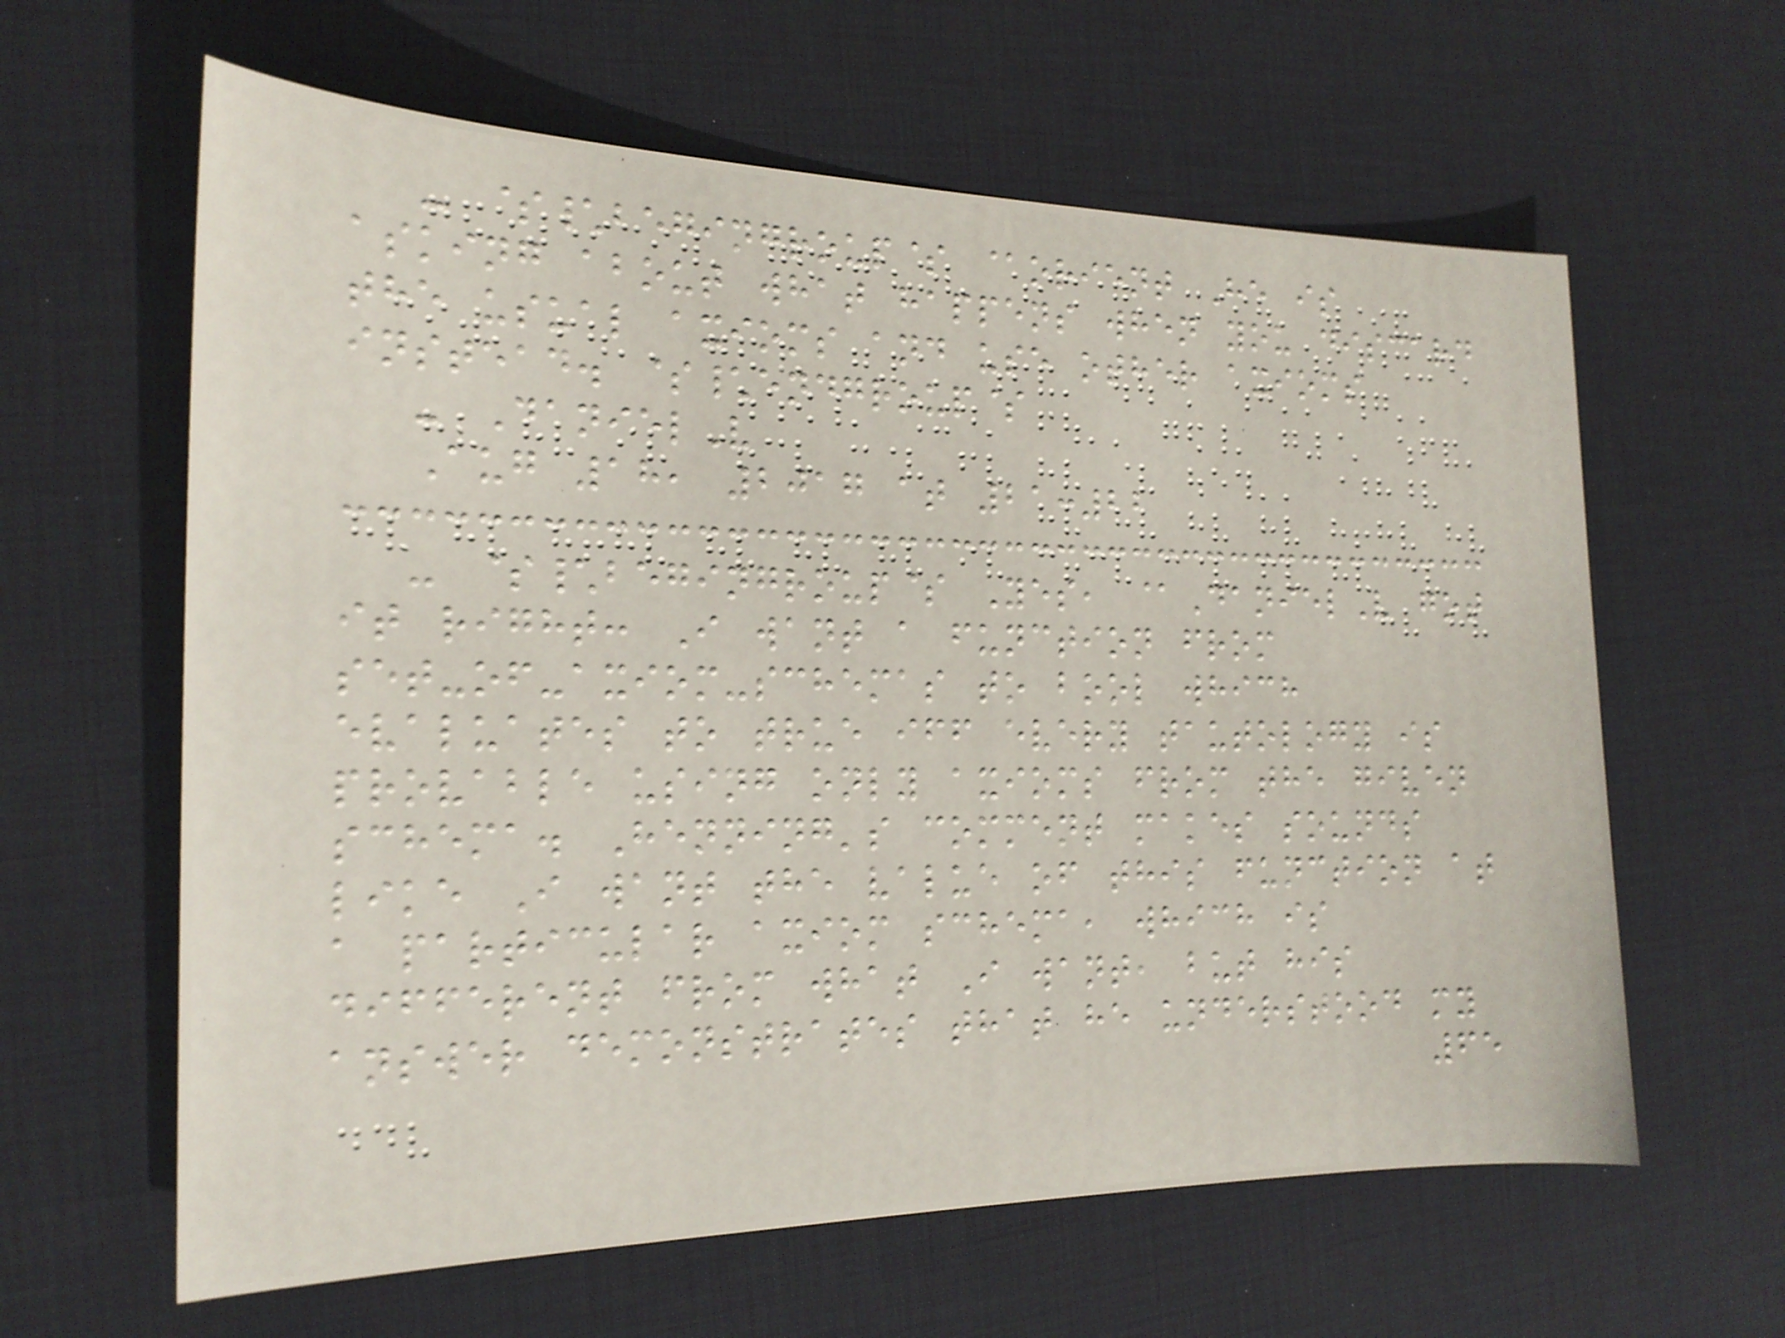- $\begingroup$ @orient He is
asking about what happens when you discard
the usual axioms and use other axioms
instead. $\endgroup$
- DanielV
Aug 18, 2017 at 21:22
- $\begingroup$ Yes, @DanielV got
it right: I want a function from
set-of-axiom-schemas to bool which
evaluates to true iff every tautology is
provable using only axioms from the given
schema. Henning's comment makes sounds
like I want the value of this function at
a particular axiom schema, which is
different from what I want, but his
answer demonstrates that he understood my
65
